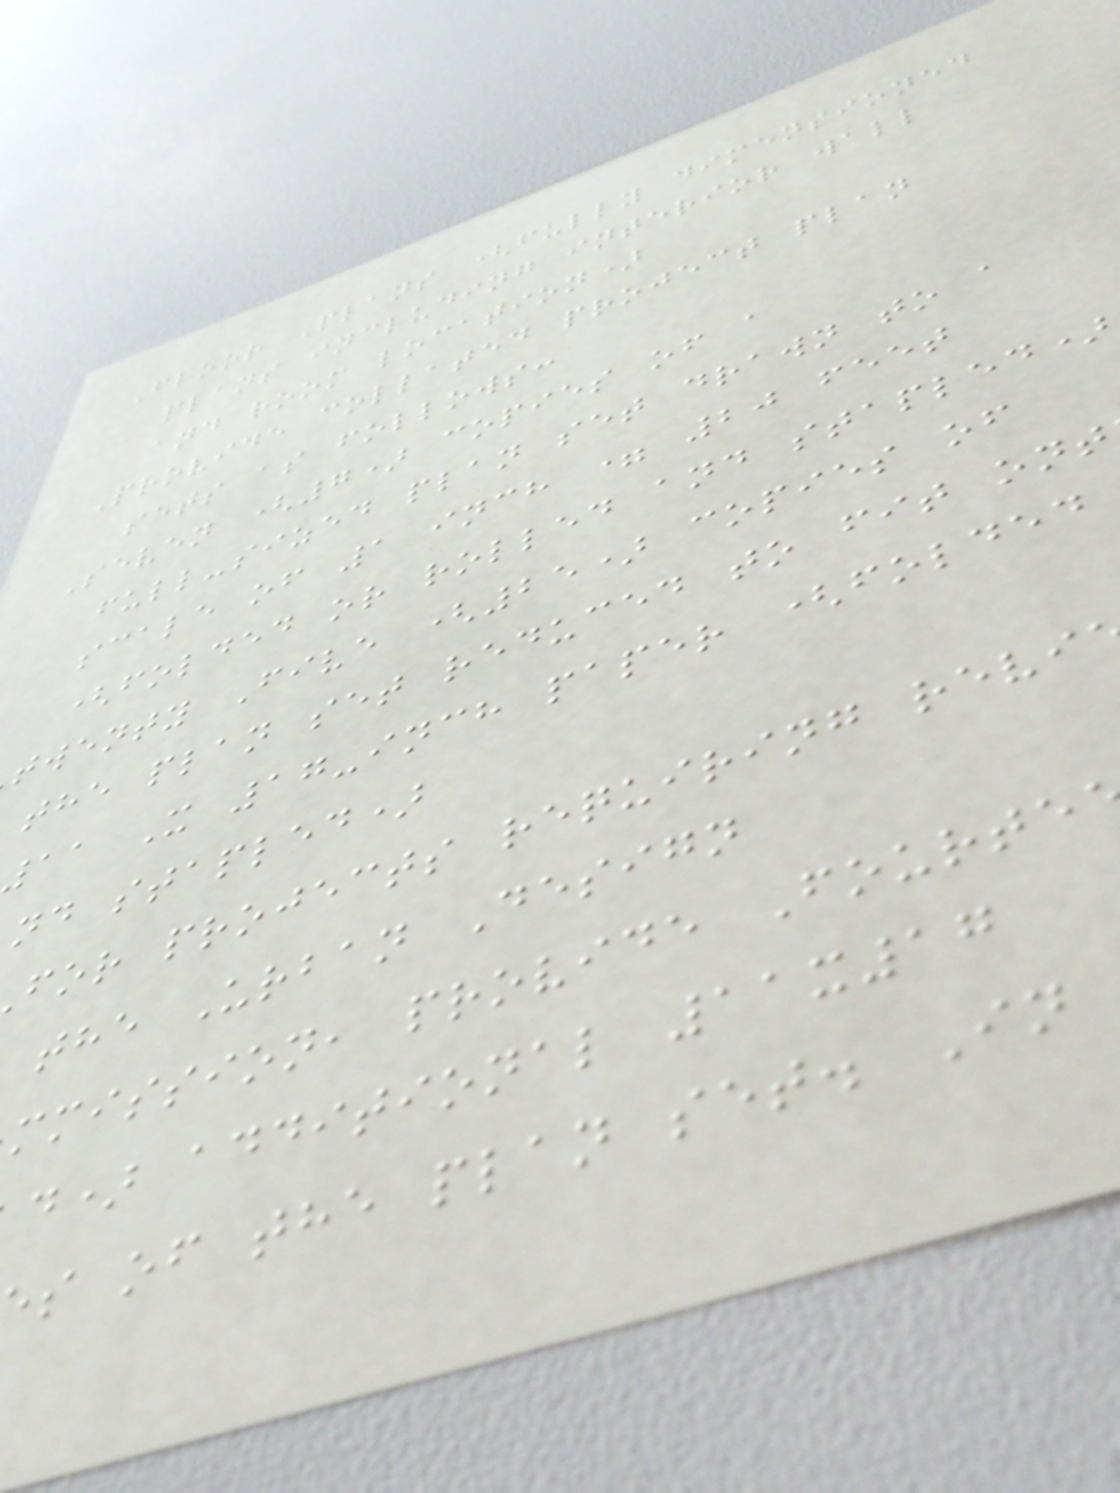Floor Plans (fully dimensioned
plans including interior wall
and room location)
Provide collated project plan
sets as follows:
Seven (7) copies of a
full-sized plan set drawn to a
scale of 1 inch = 20 feet
(folded or rolled and stapled)
twenty Five (25) copies of
the plan set reduced to fit ont
aa X 17-inch paper (folded
nd stapled)
for projects requiring revi
the Urban Design
mmission, provide Fourte
d) additional 11x17
s of the plan set. In
